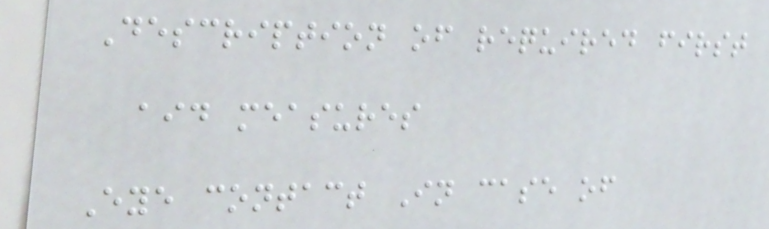Description of required first
aid measures
Eye contact In case of
